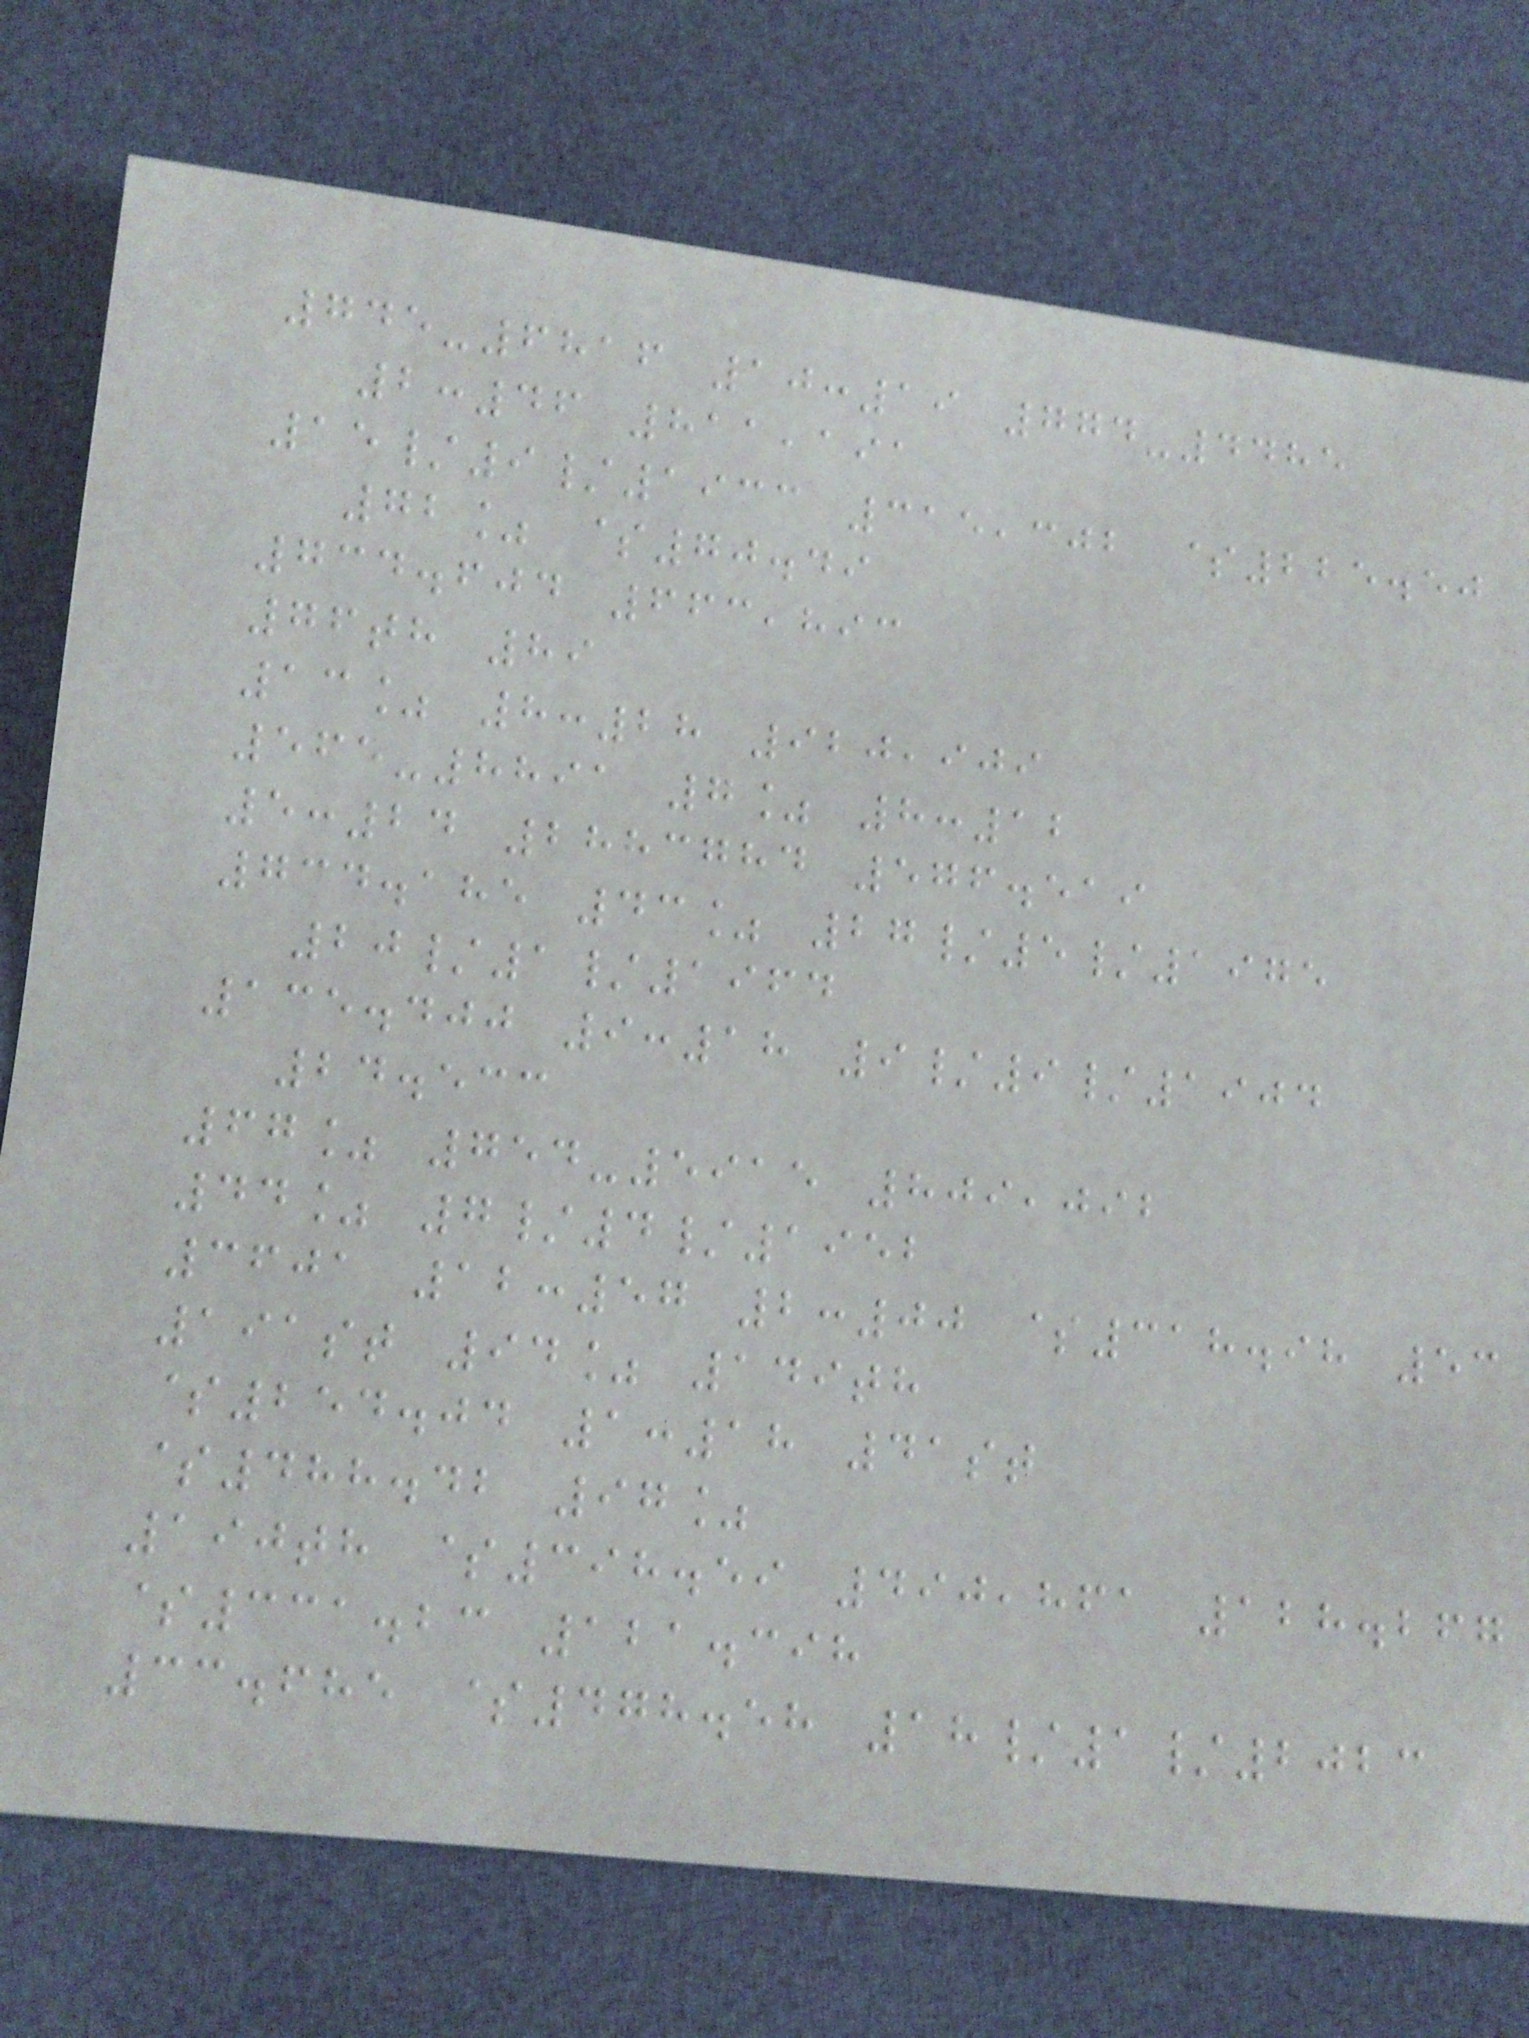745-6816 10:19 774-4485
2:46 811,191
15/9/1933 315,302 $225.50
72% $70.49
734.604 663,893
76th 89
13% 8:28 920,909
565-8891 7% 8:12
5:24 2883784 576.519
734.185 43% 27/5/1975
20/1/1964
135.400 9:18 9/9/1904
24.533
67% 754-5915 809,092
44% 7/4/1952
3601 12:57 2:00 $318.98 53
191st 94% 149th
$254.04 1:18 41st
$488.42 97%
190th $398.59 490,861 128.267
$331.23 121.398
33.685 $478.58 18/1/2023
